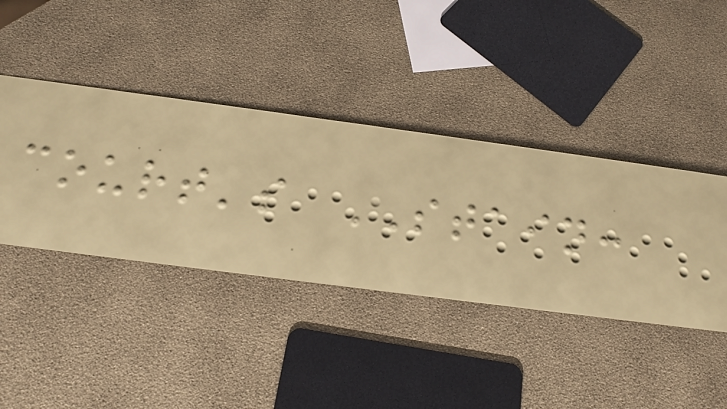court's STAIN:
